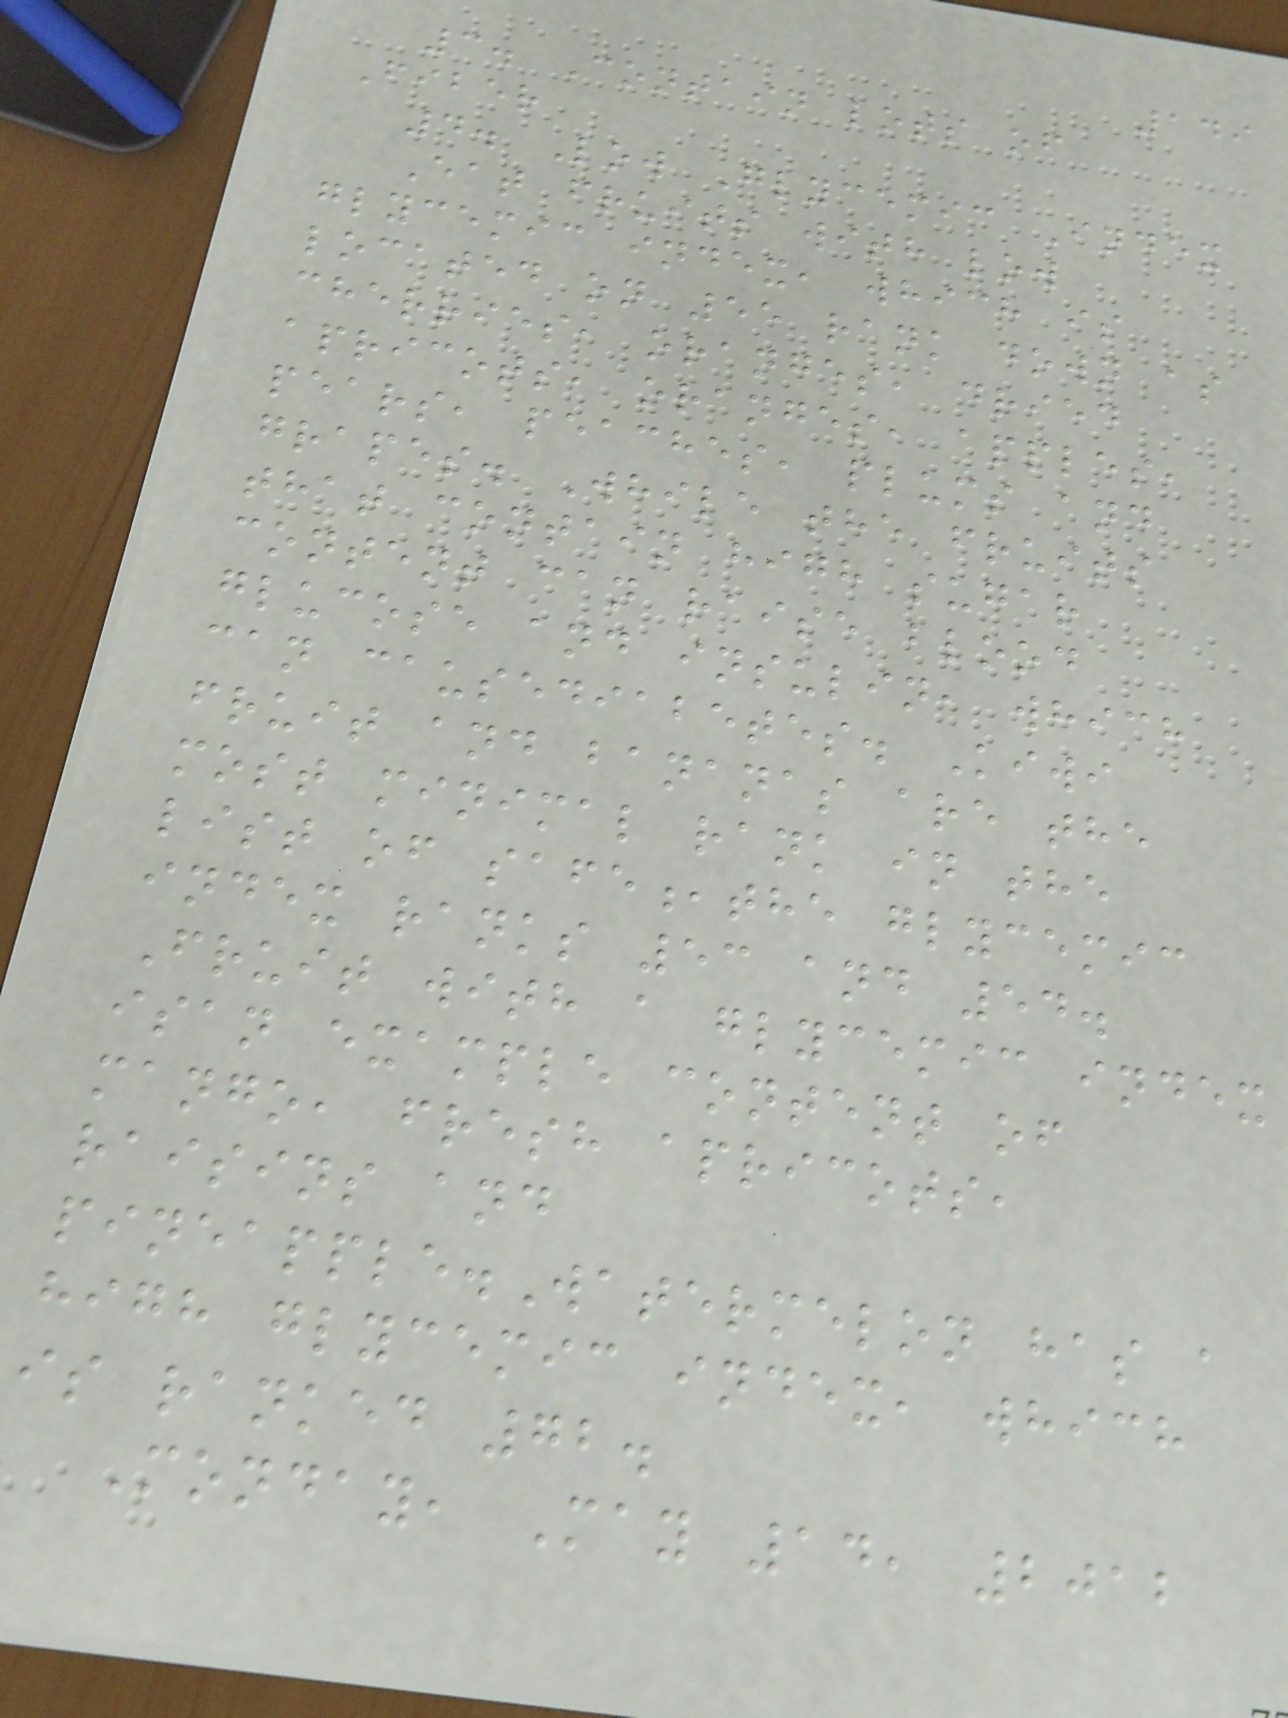149
3. Contain lots of
Fiber
4. Low Glycemic Index
Eat fruits with low
glycemic index, which is
located on 55 rank down as
cherries, oranges, dried
apricots, oranges, apples,
pears, peaches, plums and
grapes. While the fruits
that contain high sugar
content can raise blood
glucose and insulin, which
can causediabetes. Kiwi
fruit and bananas are the
most minimal rank in the
list of safe,the glycemic
index ranks 53 and 54.
Fruit with a glycemic index
isan example content of
mango, fresh apricots,
raisins and
pineapple.Watermelon has a
high glycemic index, which
is ranked 72.
Monday, May 14, 2012
